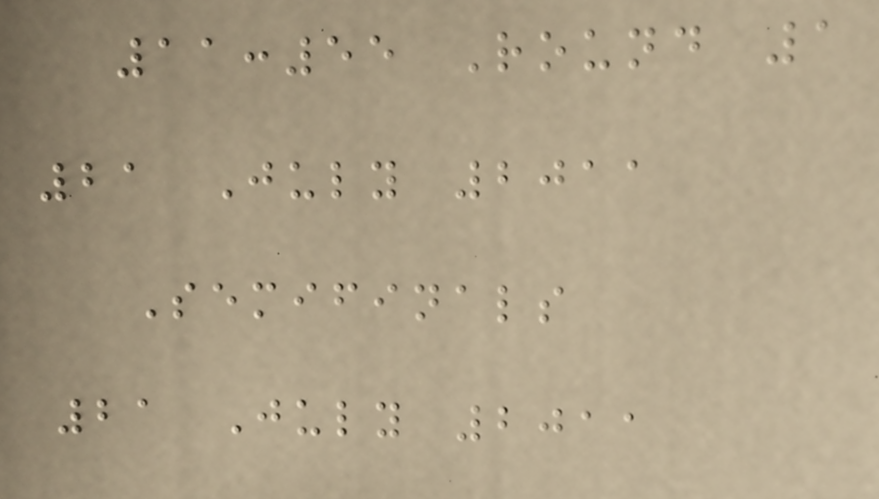11:55 Round 1
21 July 2011
Semifinals
21 July 2011
